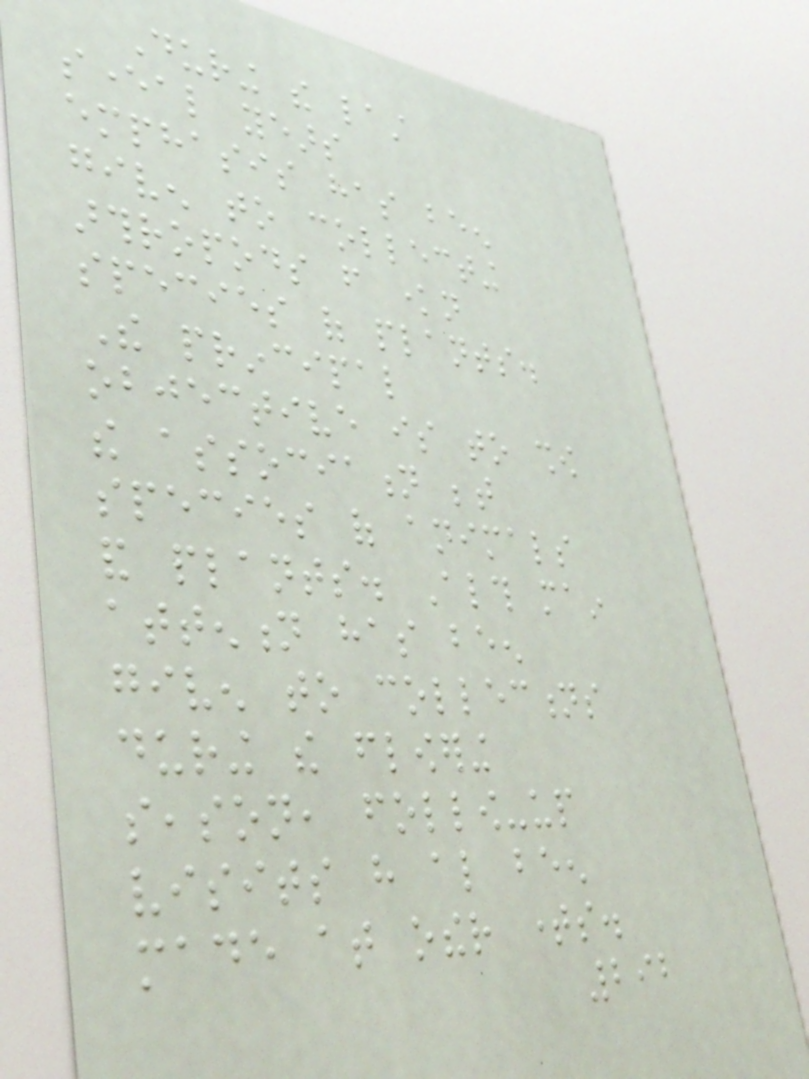During the last
several years
emphasis has been
given to collecting
arthropods from known
species of plants.
The principal
objective is to show
the association between
species of animals
and plants. Although main
attention has been
given to collections
during the flowering
season, follow-up
visits have also been
made at other times.
292
